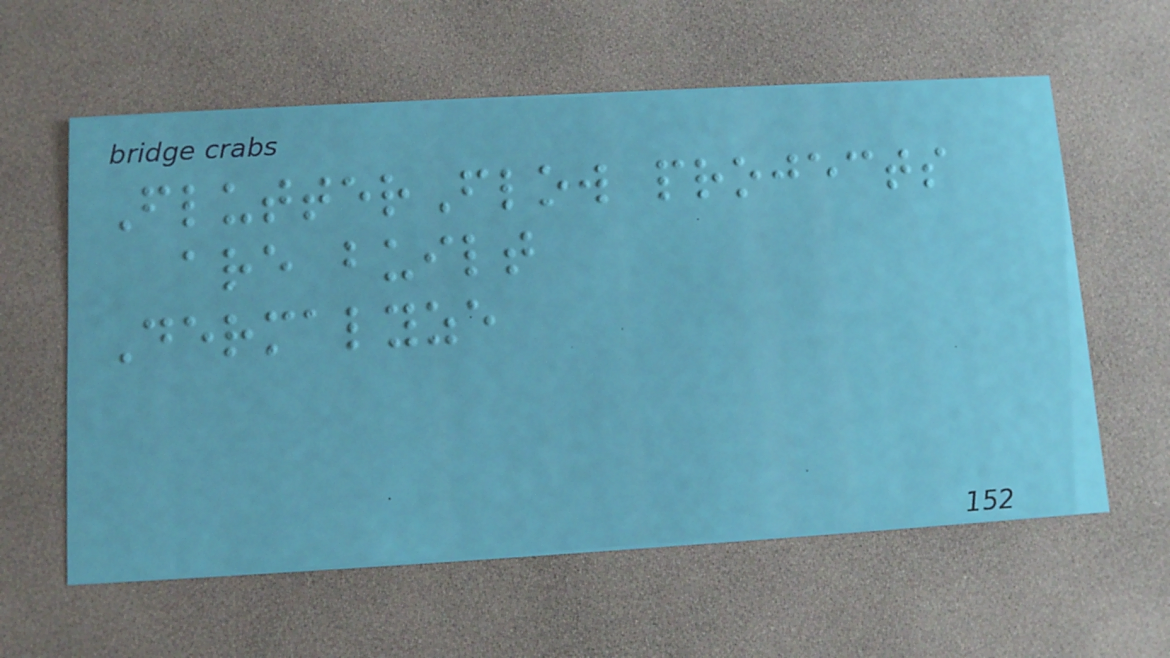FlutterFlow projects
are built
Dermalyze
